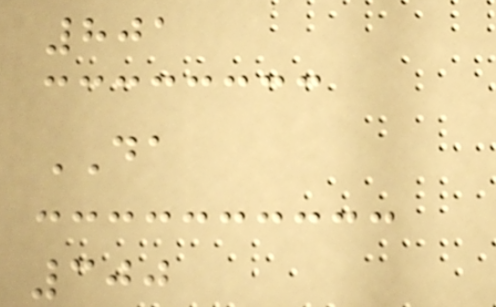801
DA
300
